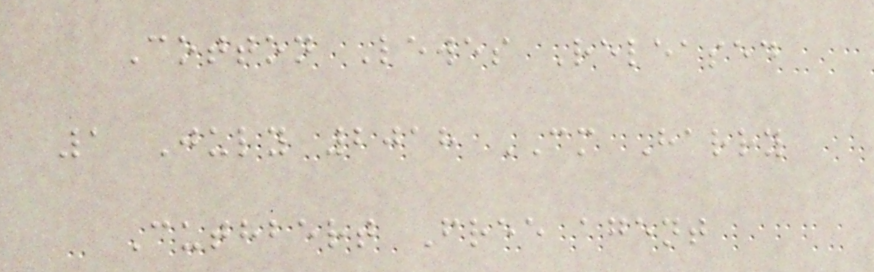Cotton Lewes Released
1 July 2018 CM Harry
Cuthbert Free agent
